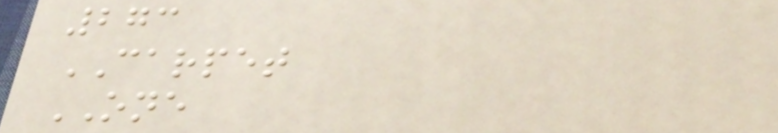273
CARPET
ONE
